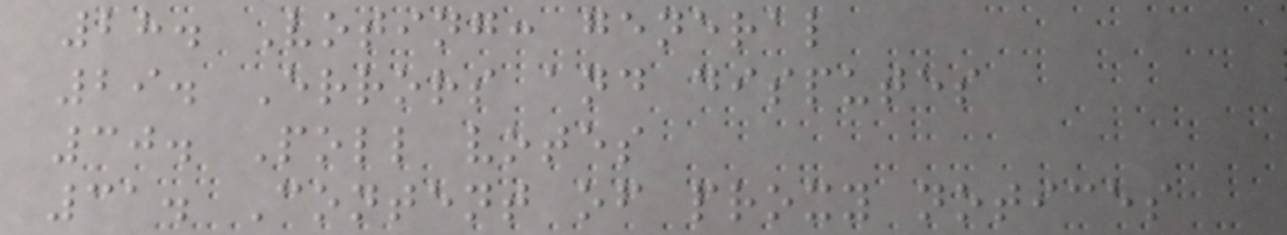28. Voting: general
29. Errors and disputes
30. Poll votes
31. Content of proxy notices
